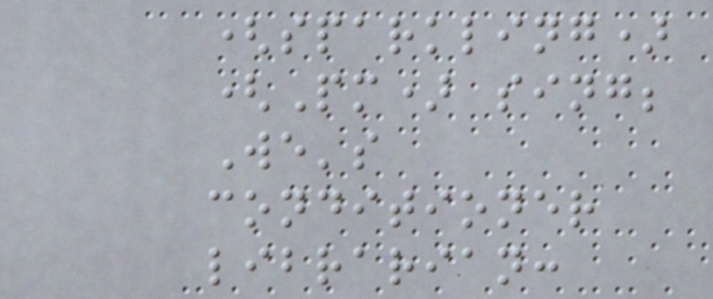(sparkling)
(Pm) sing;
We's
conditioner
librarian:
